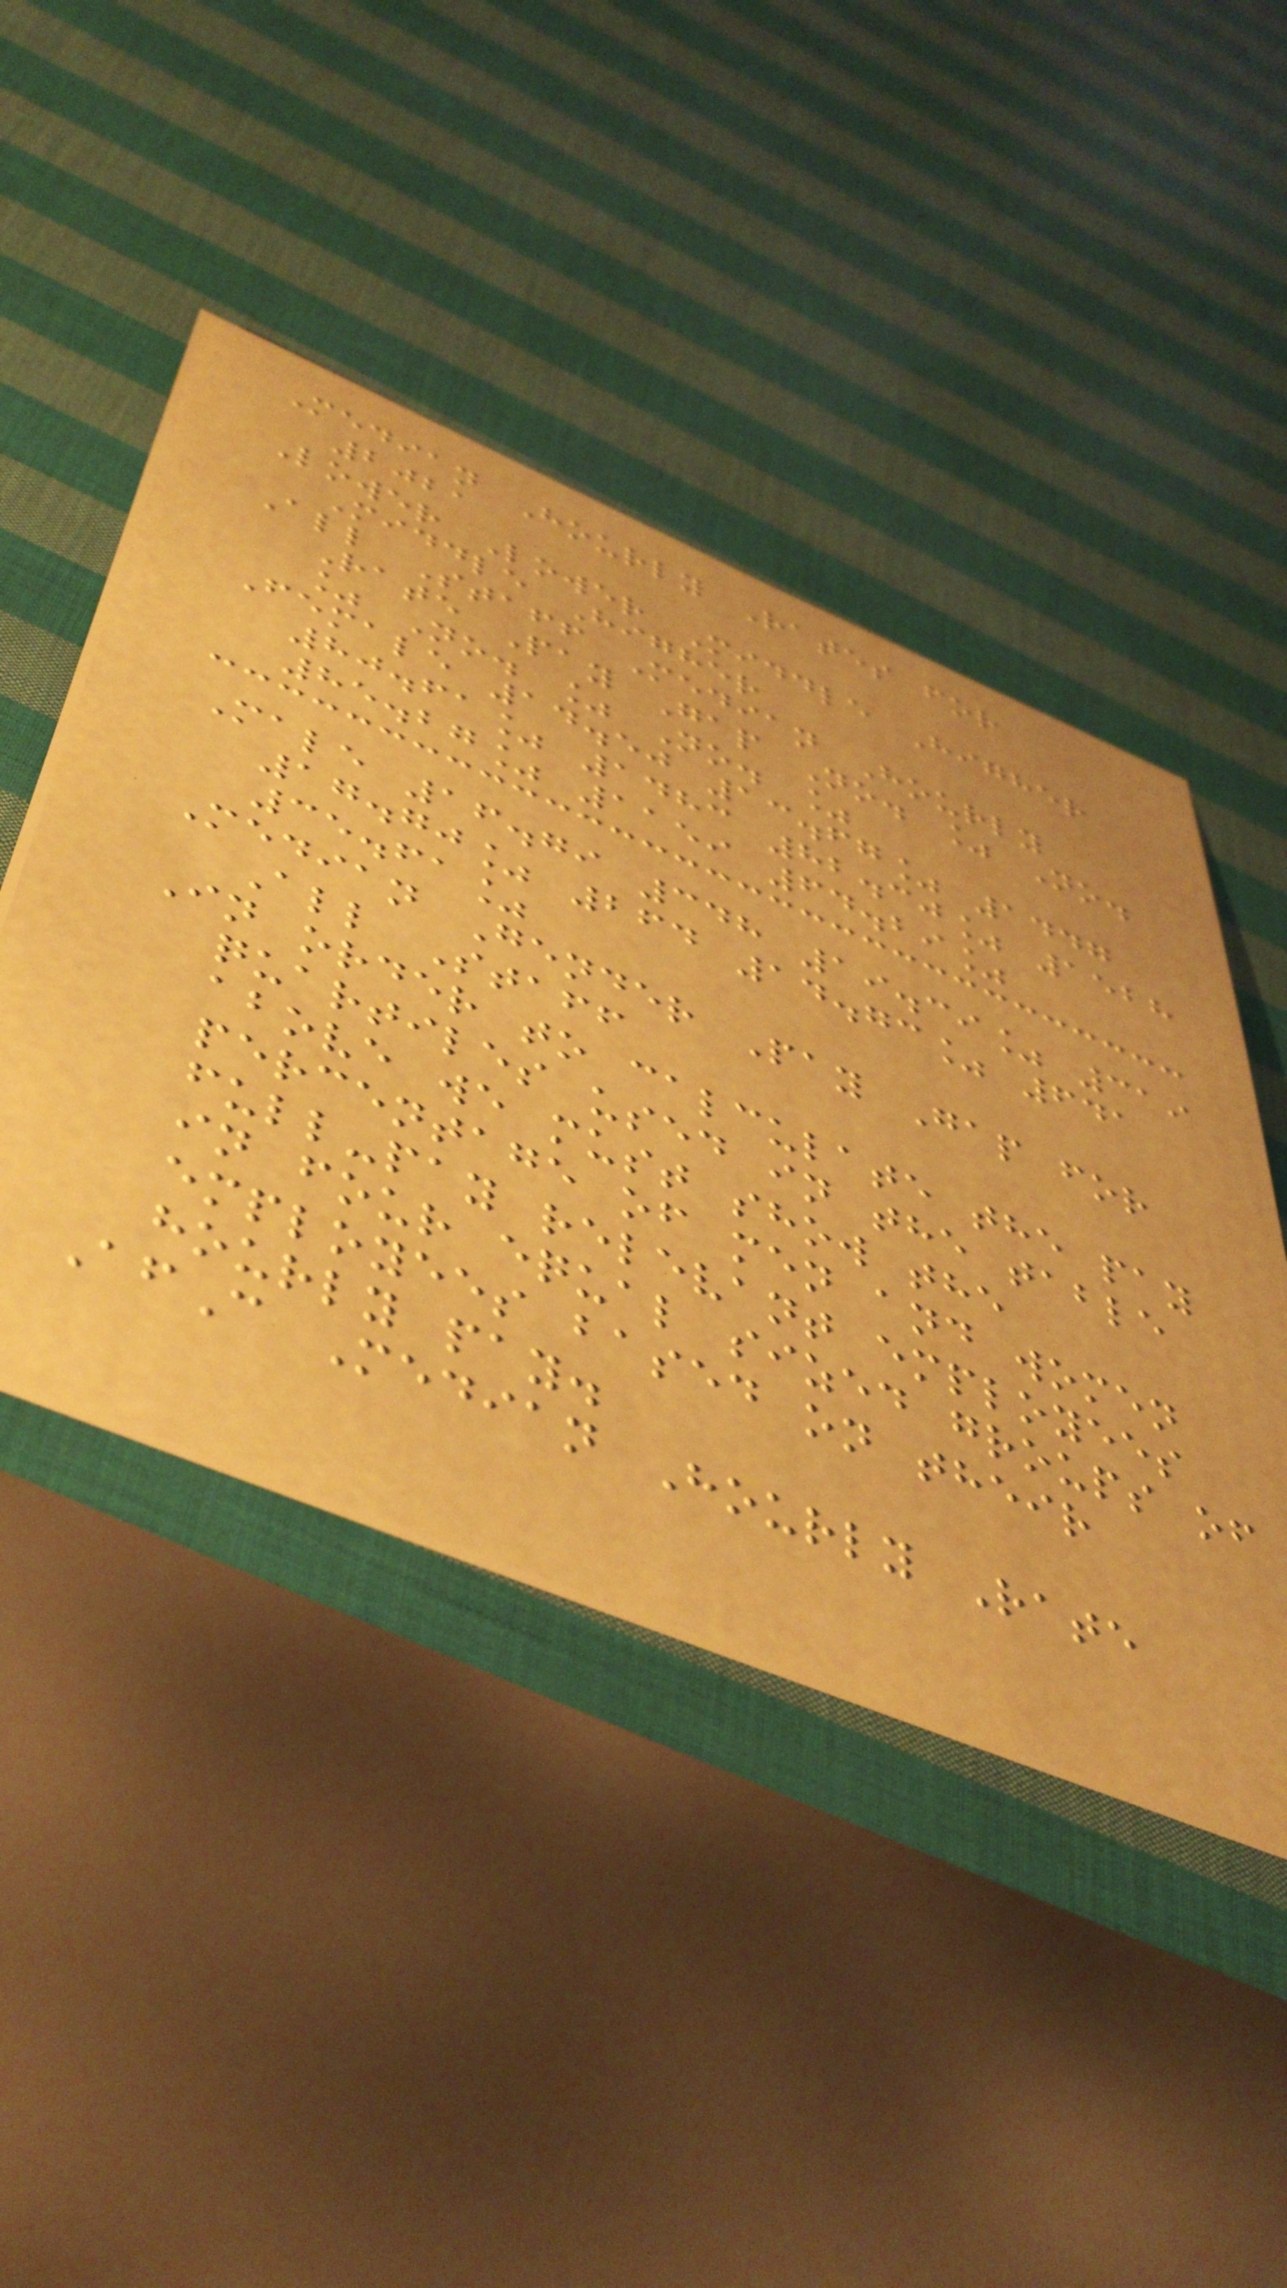Median Hourly Rates for
2021
Lower Lower Middle Higher
Middle Higher
All Staff Median Hourly
Rate Pay Gap No. % No.
% No. % No. %
Female 14.50 13.67% 1447
80.61% 1483 82.30% 1528
85.27% 1159 64.29%
Male 16.79 348 19.39% 319
17.70% 264 14.73% 641
35.61%
Median Gender Pay Gap for
All Staff
In order to calculate the pay
quartiles used in the table
above we must show the
percentage of men and women
full-pay relevant employees
in four equal sized groups of
employees based on their
hourly pay.
AfC Median Hourly Rate
